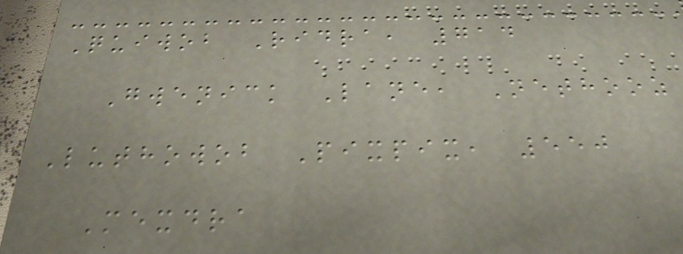Quiwob Ridra, 714
Gwenick Lane, Nethooz
Luthowob Pixpix, 550
Mexdra
